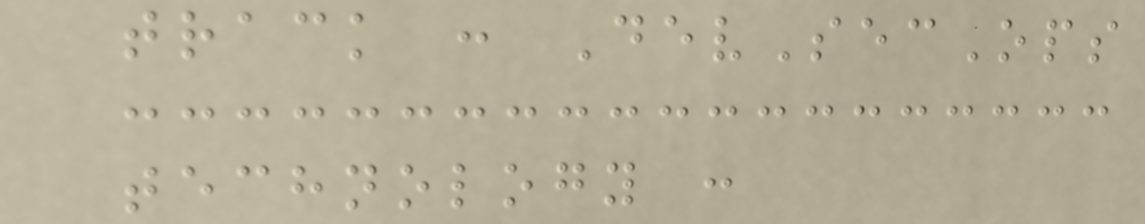track : DevSecOps
technology :
